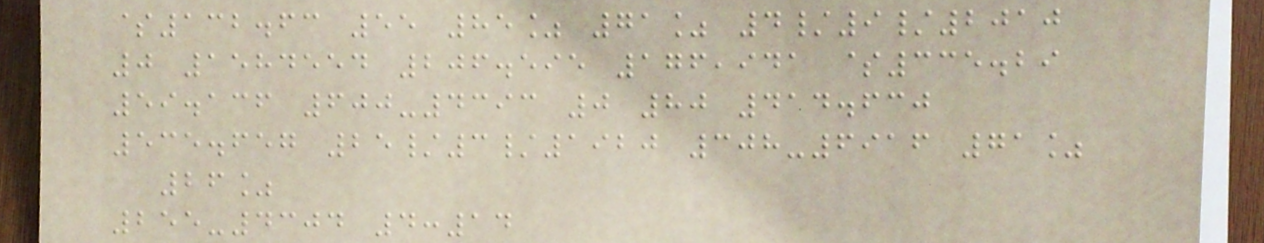$132.63 55 85% 71% 4/9/2010
0 1584554 206.595 176,941 $335.29
59.136 600-4393 0 80 414.630
535.657 25/3/1920 308-6916 71%
26%
255-4304 4:14
